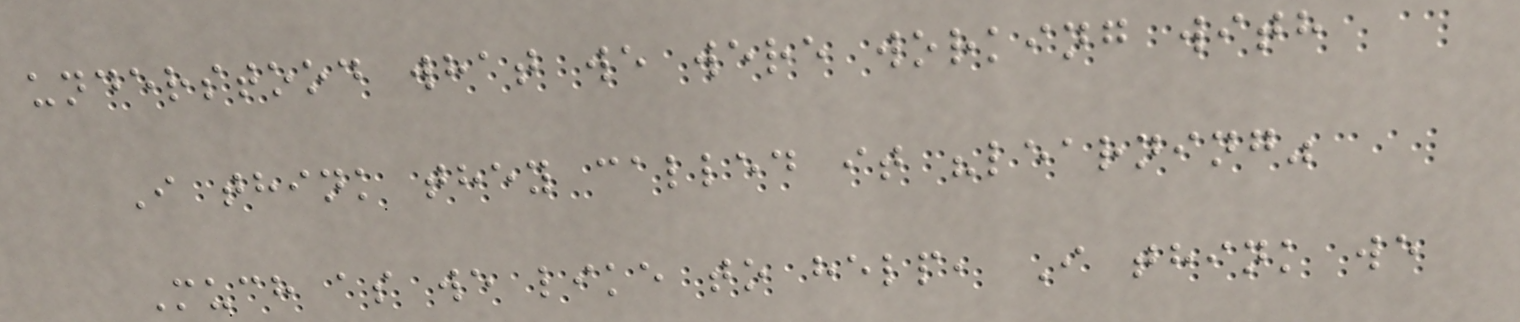understood what we were working with
I think they called it "learning"
Much as we like to help, I think we
